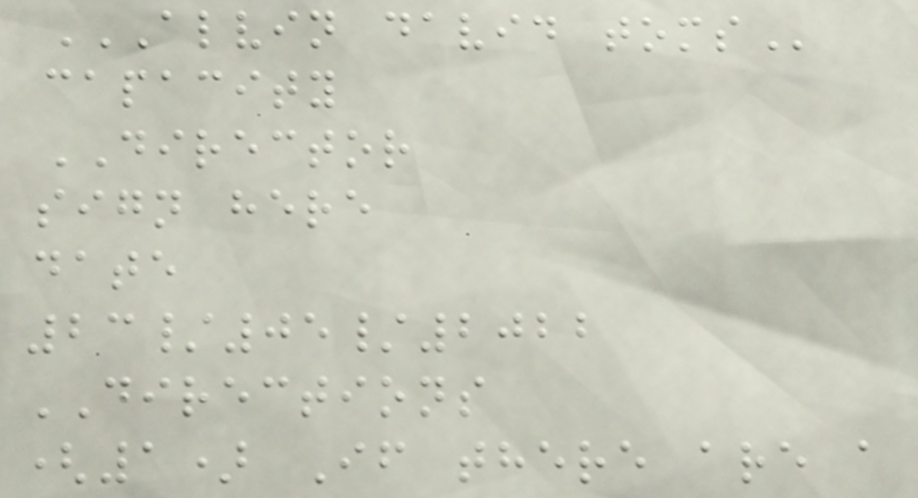ALVIN DAVID TOMS
capacity
DIRECTOR
sign here
date
23/05/2022
DIRECTIONS
(1) If there are a
